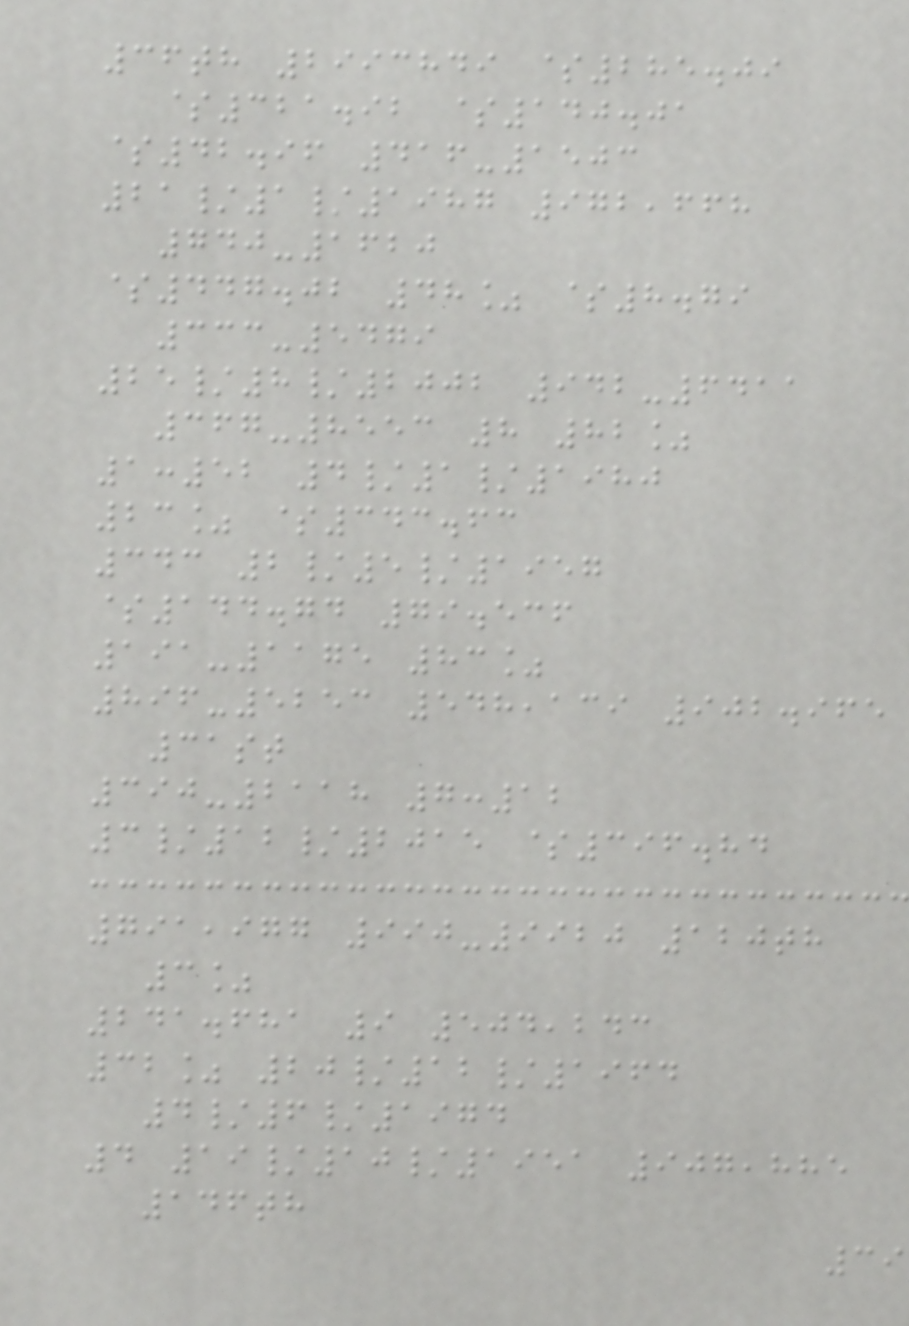36th 2993849 $285.09
$321.92 $140.01
$42.96 416-1503
21/1/1987 972,668
740-1620
$447.02 48% $8.79
333-5479
25/8/2002 942-6411
367-8553 8 82%
1:52 4/1/1980
23% $343.63
343 2/5/1957
$144.74 79.536
191-1175 83%
896-5253 548,139 902.965
31st
390-2118 7:12
3/12/2015 $396.84
791,977 990-9920 120th
3%
241.681 9 504,243
32% 20/12/1964
4/6/1974
4 19/10/1951 907,885
146th
39
